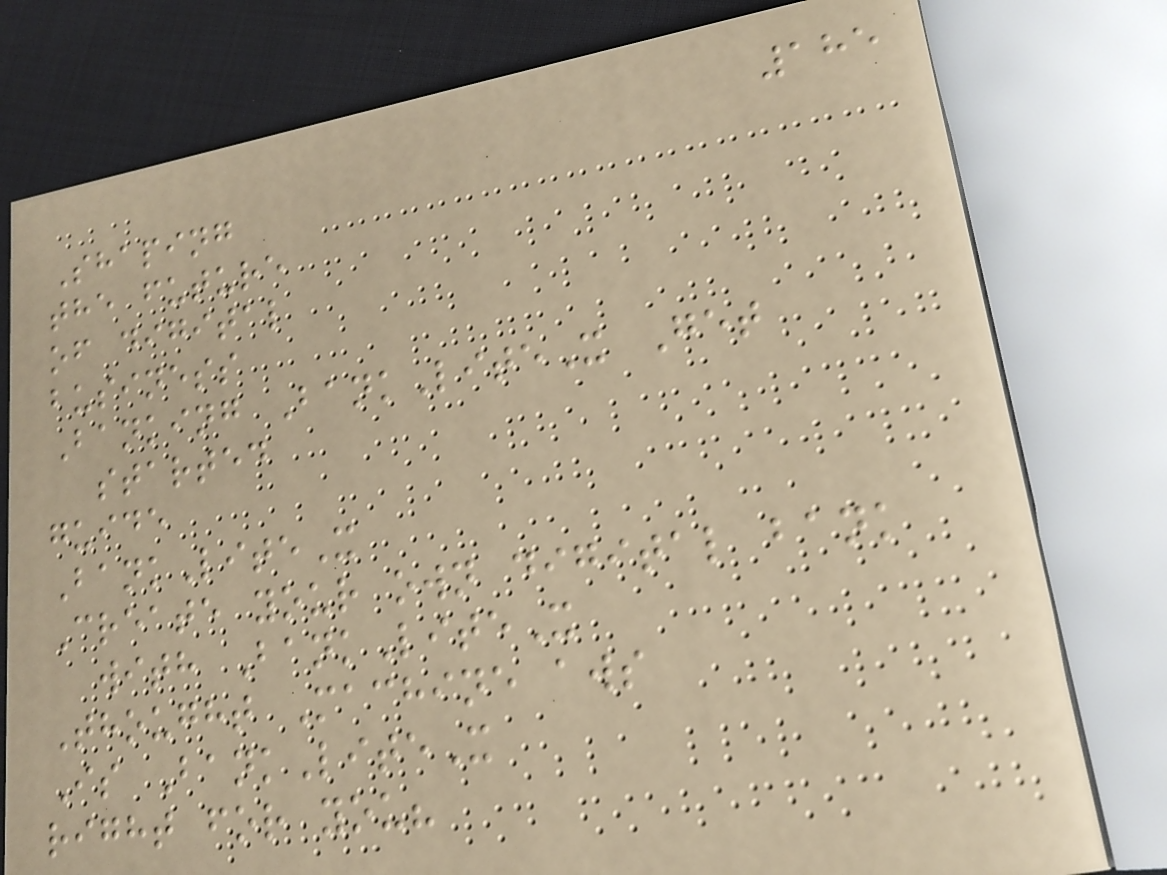185
Shaping
the future
of digital
business
Banking BankLiteX Get
started
guide
BankLiteX
Create your own digital bank
with BankLiteX
Thought Machine aws
Is BankLiteX
right for you?
